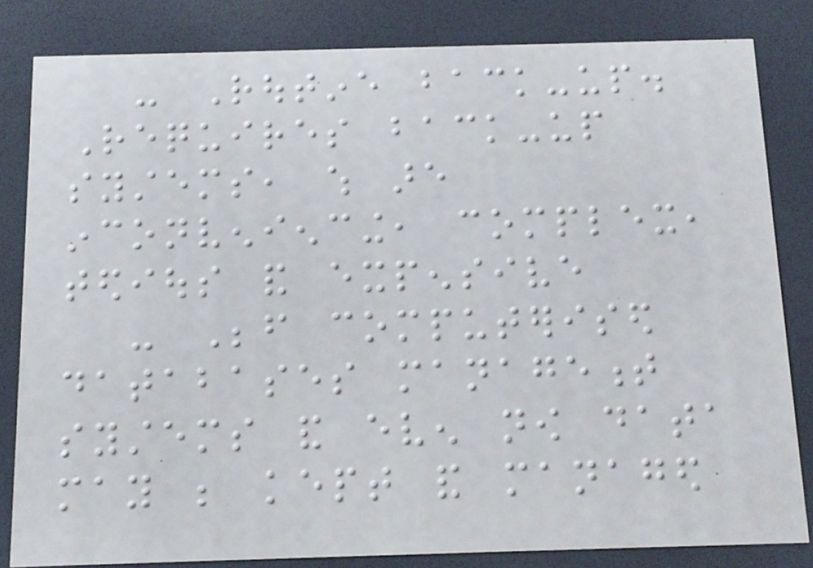- Routine back-up.
Requires back-up
systems, which are
inconveniencing, complex,
tedious and expensive
- Before computerised
databases management
systems and even now data
may be kept and managed
